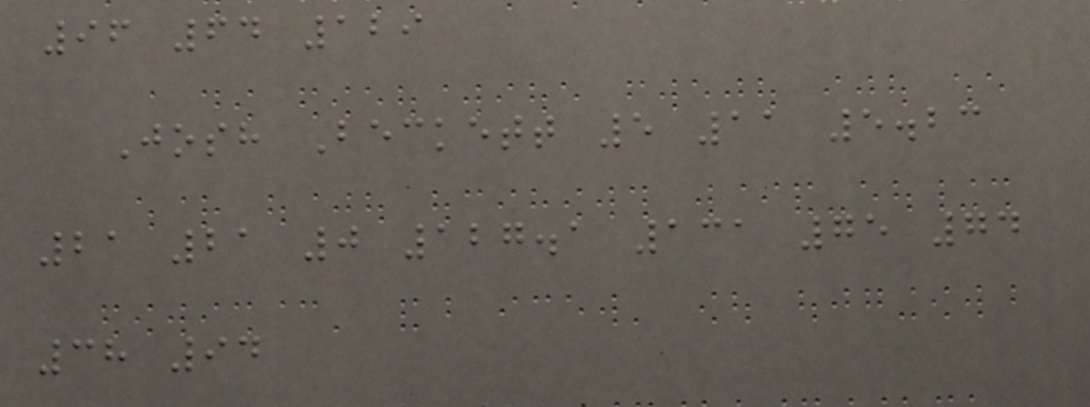96 64 129
Josh Beckett 5 11 5.23
21 21 0 127.1 131 75 74
38 94
